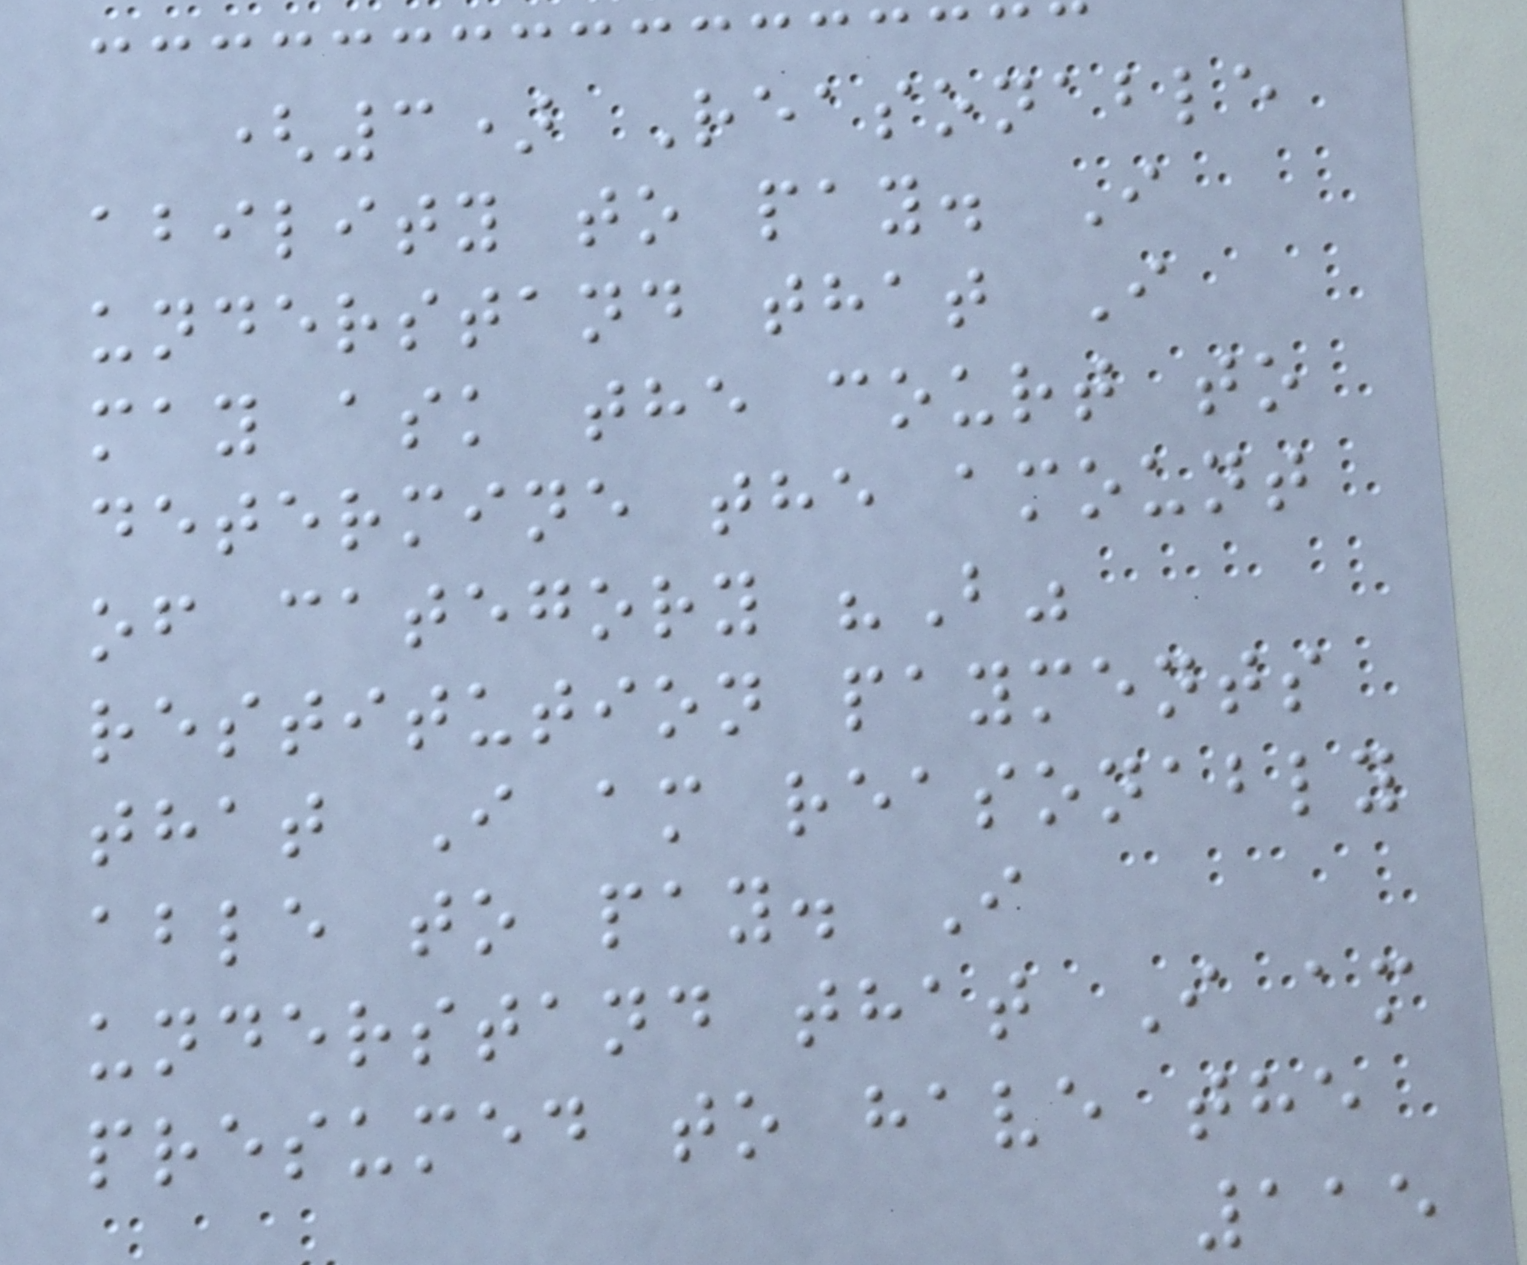(3) Reasonable
ability to pay. I
understand that I
may ask the court to
determine the amount
of category "B"
restitution payments
that I am reasonably
able to pay. I
understand that I am
presumed to have the
115
